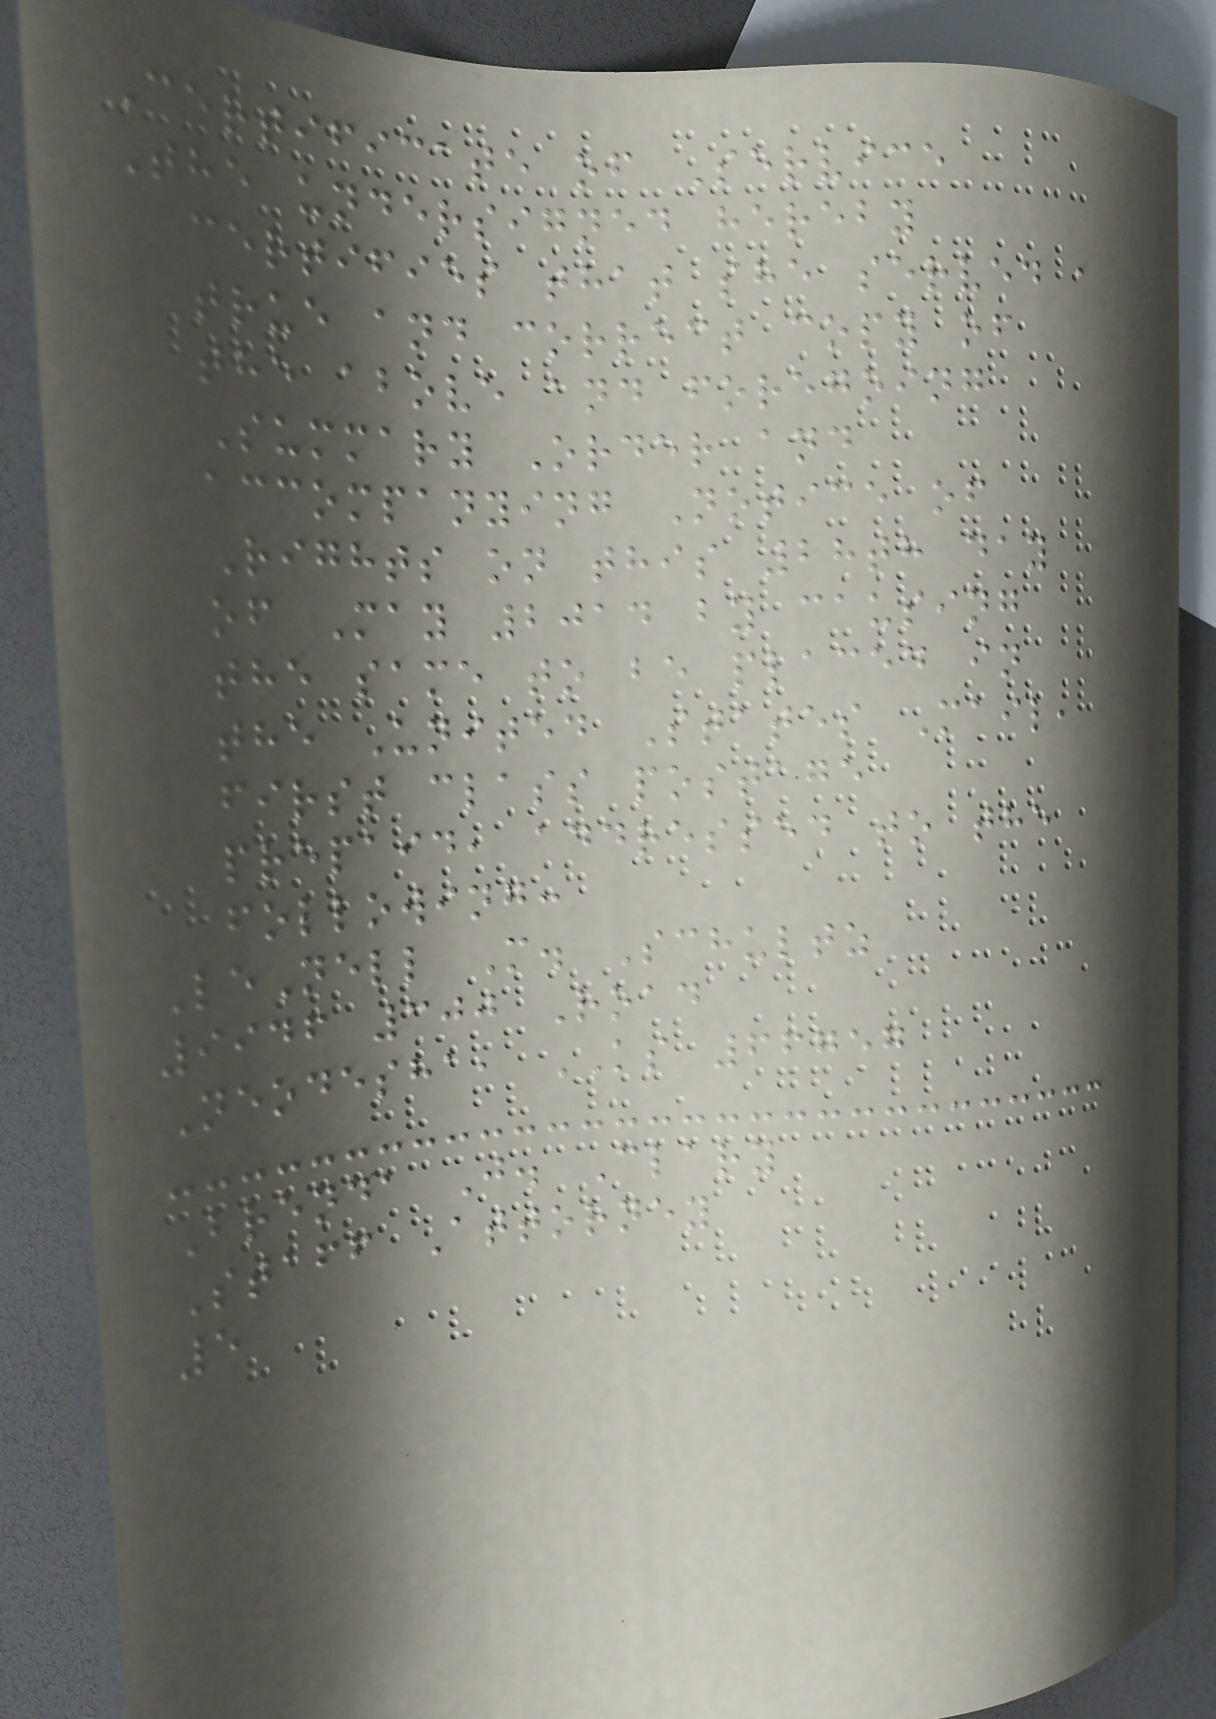Certificate of Service
The undersigned hereby
certifies that she served a
true and correct copy of
the above and foregoing
Summary Order and
accompanying Notice of
Rights on this 28th day
of May 2014 by causing
the same to be placed in
the United States Mail,
first class postage
prepaid, addressed to the
following:
LeNell M. Schultz
9946 300 Road
Neodesha, KS 66757
Brenda J. Clary
Staff Attorney
5
